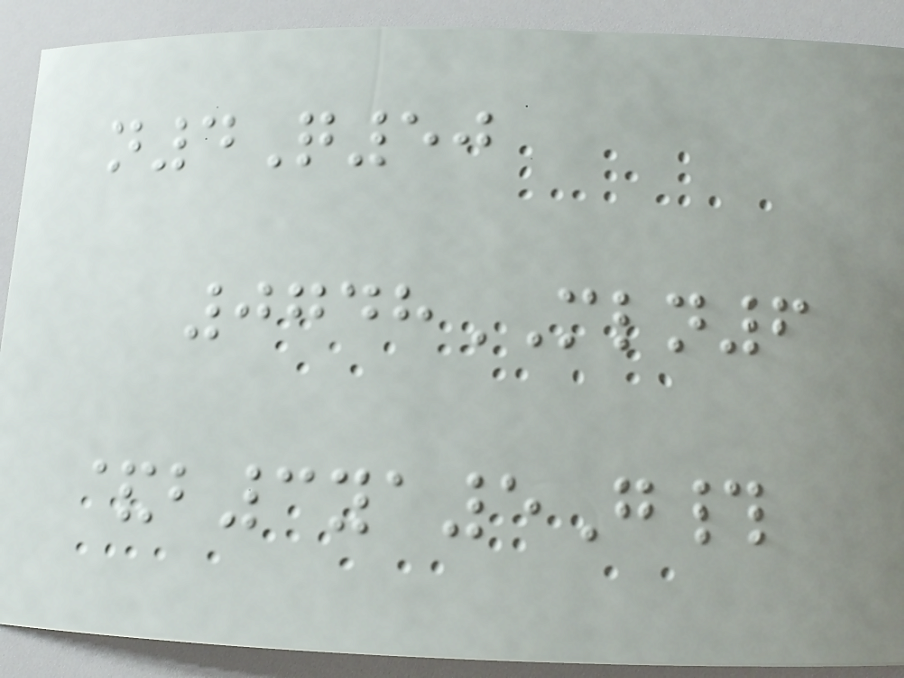n4Q50
0748MLN6
&b3ya5G#
